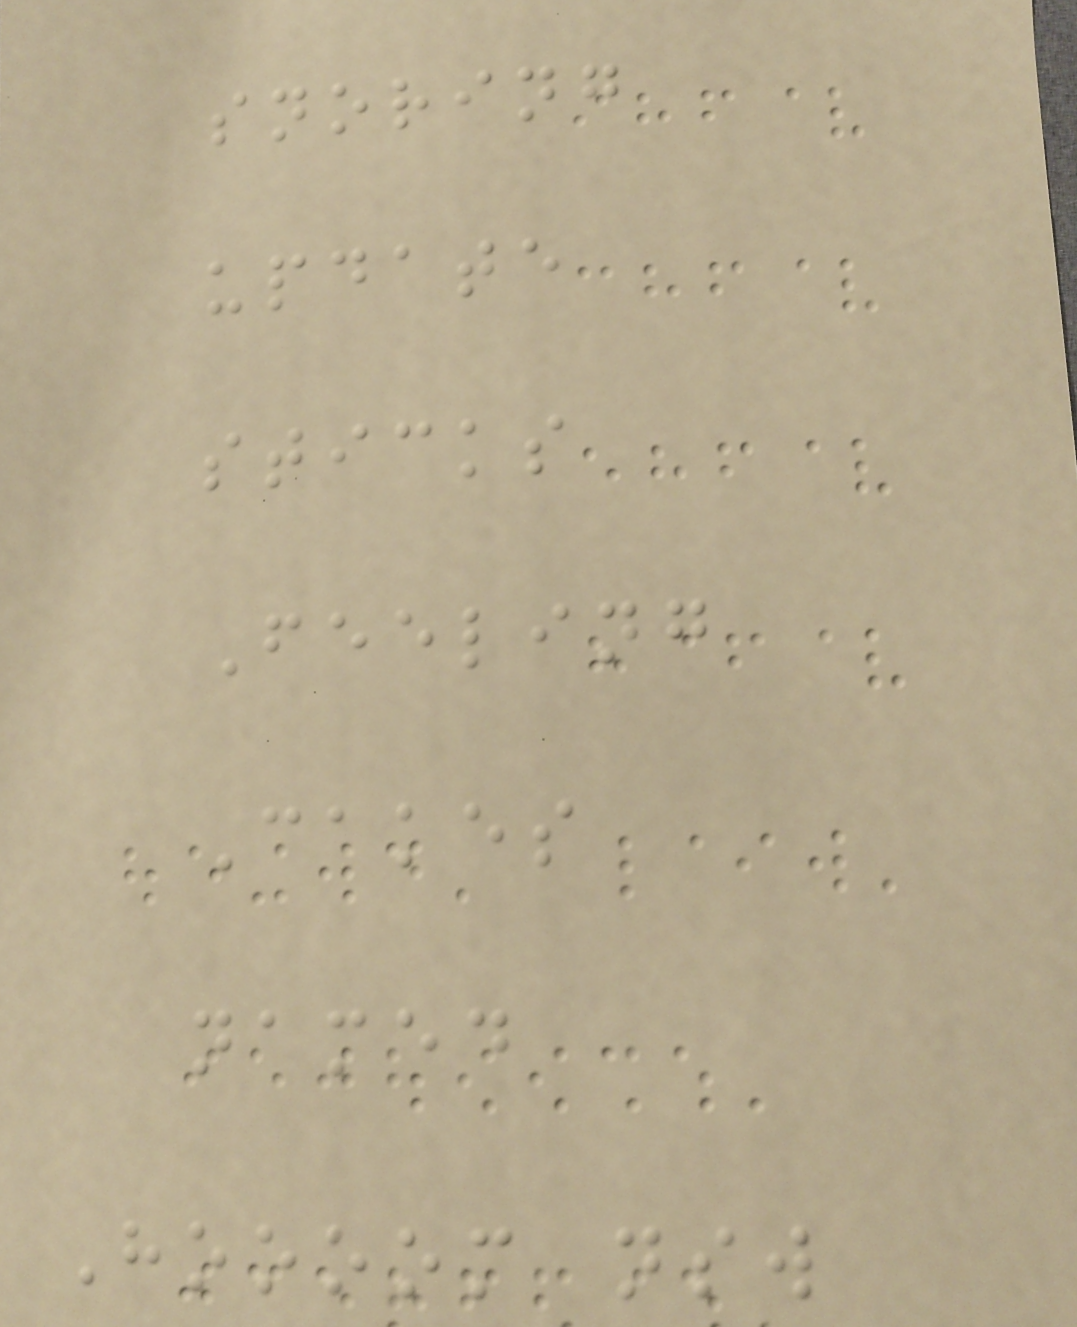snoring
update
sticks
Feeling
Cakes
named
Hoooom nsw
